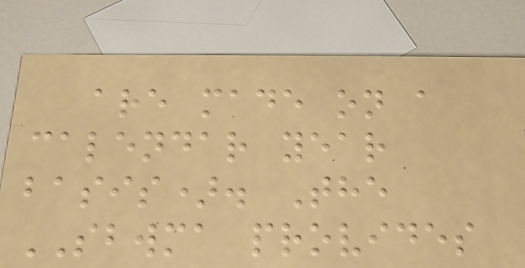are made on a
calendar year
basis). The
SBWMA provides
